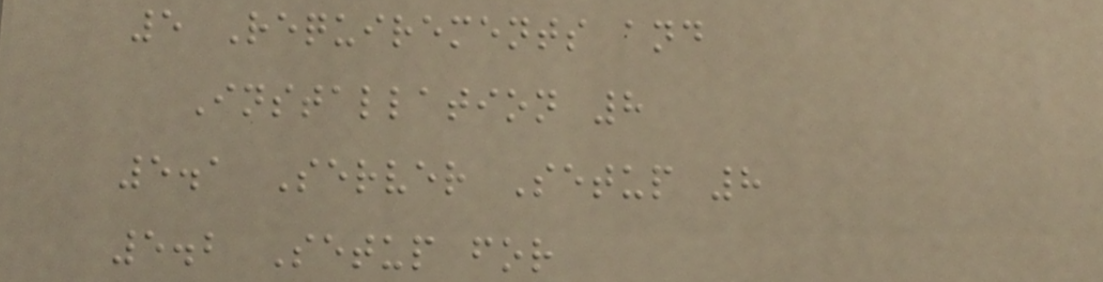5 Requirements and
Installation 8
5.1 Server Setup 8
5.2 Setup for
